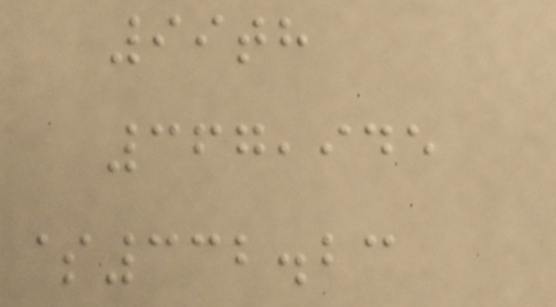99th
367,945
$332.23
